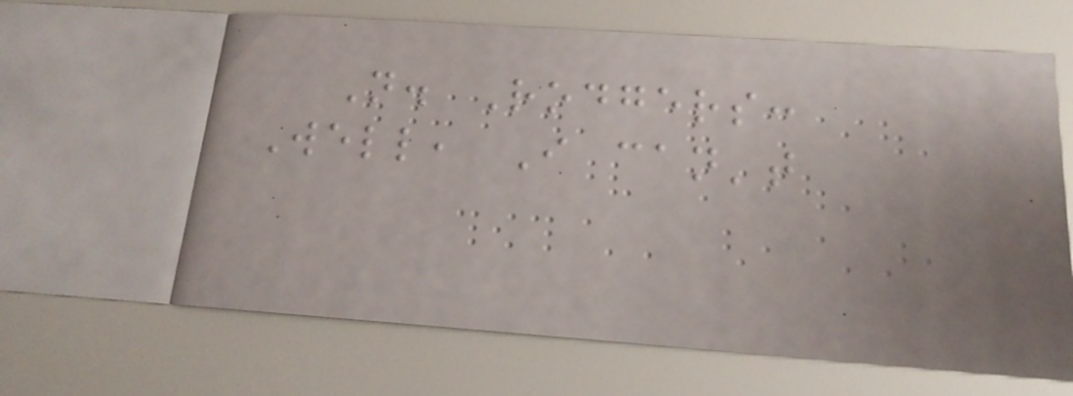N. Rodgers:
Well, I can't
